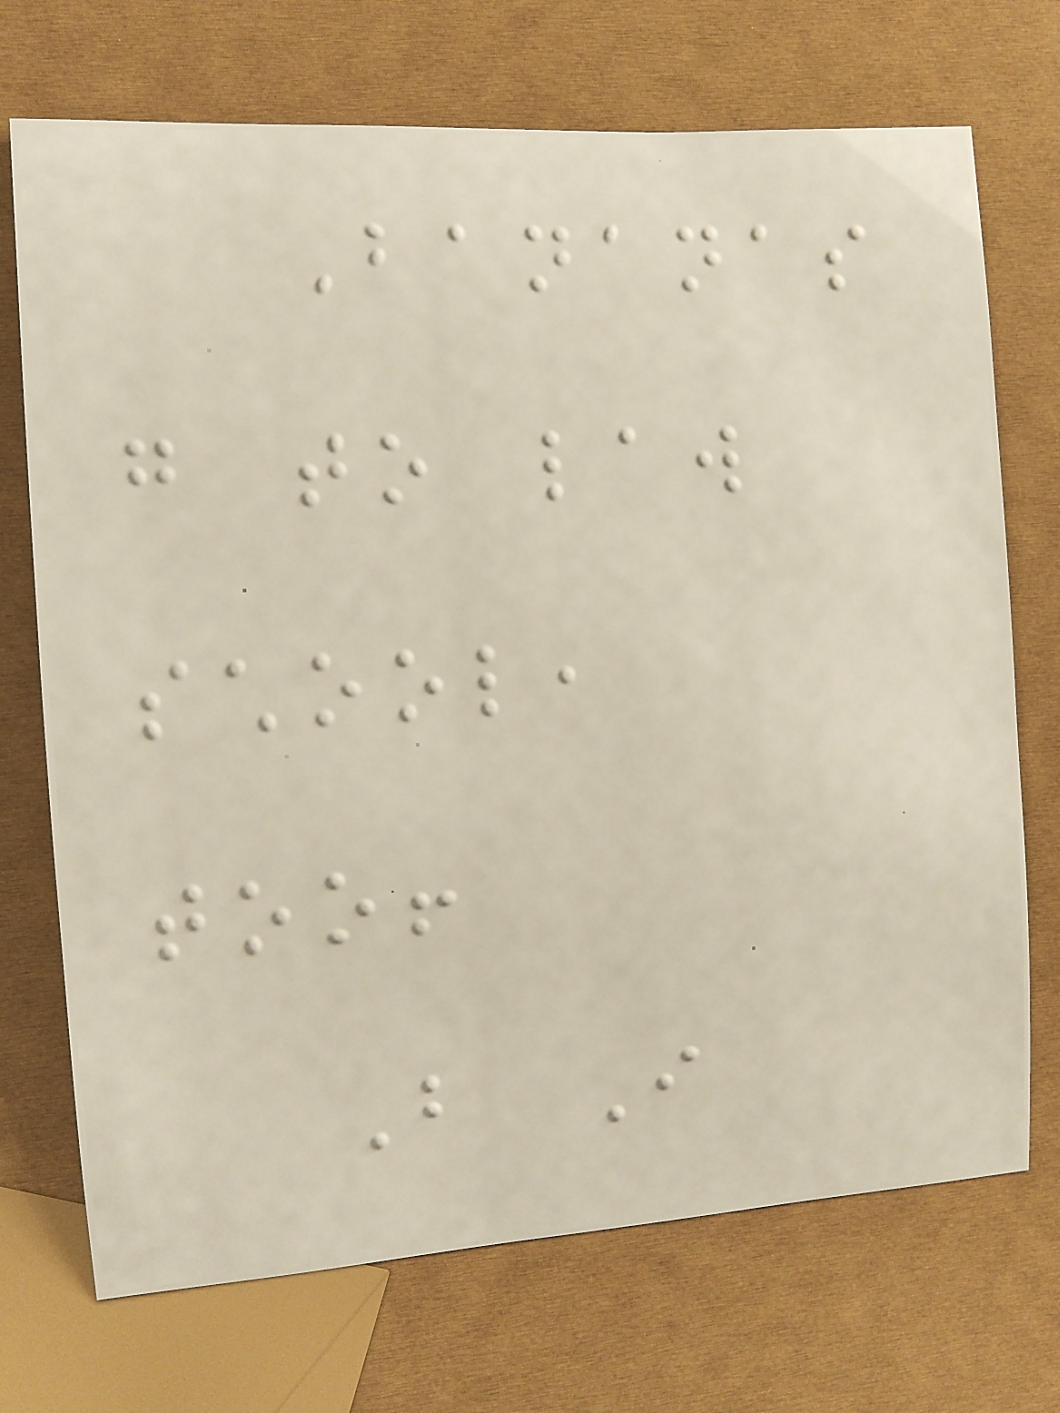Bananas
go to law
school,
too!
But I
